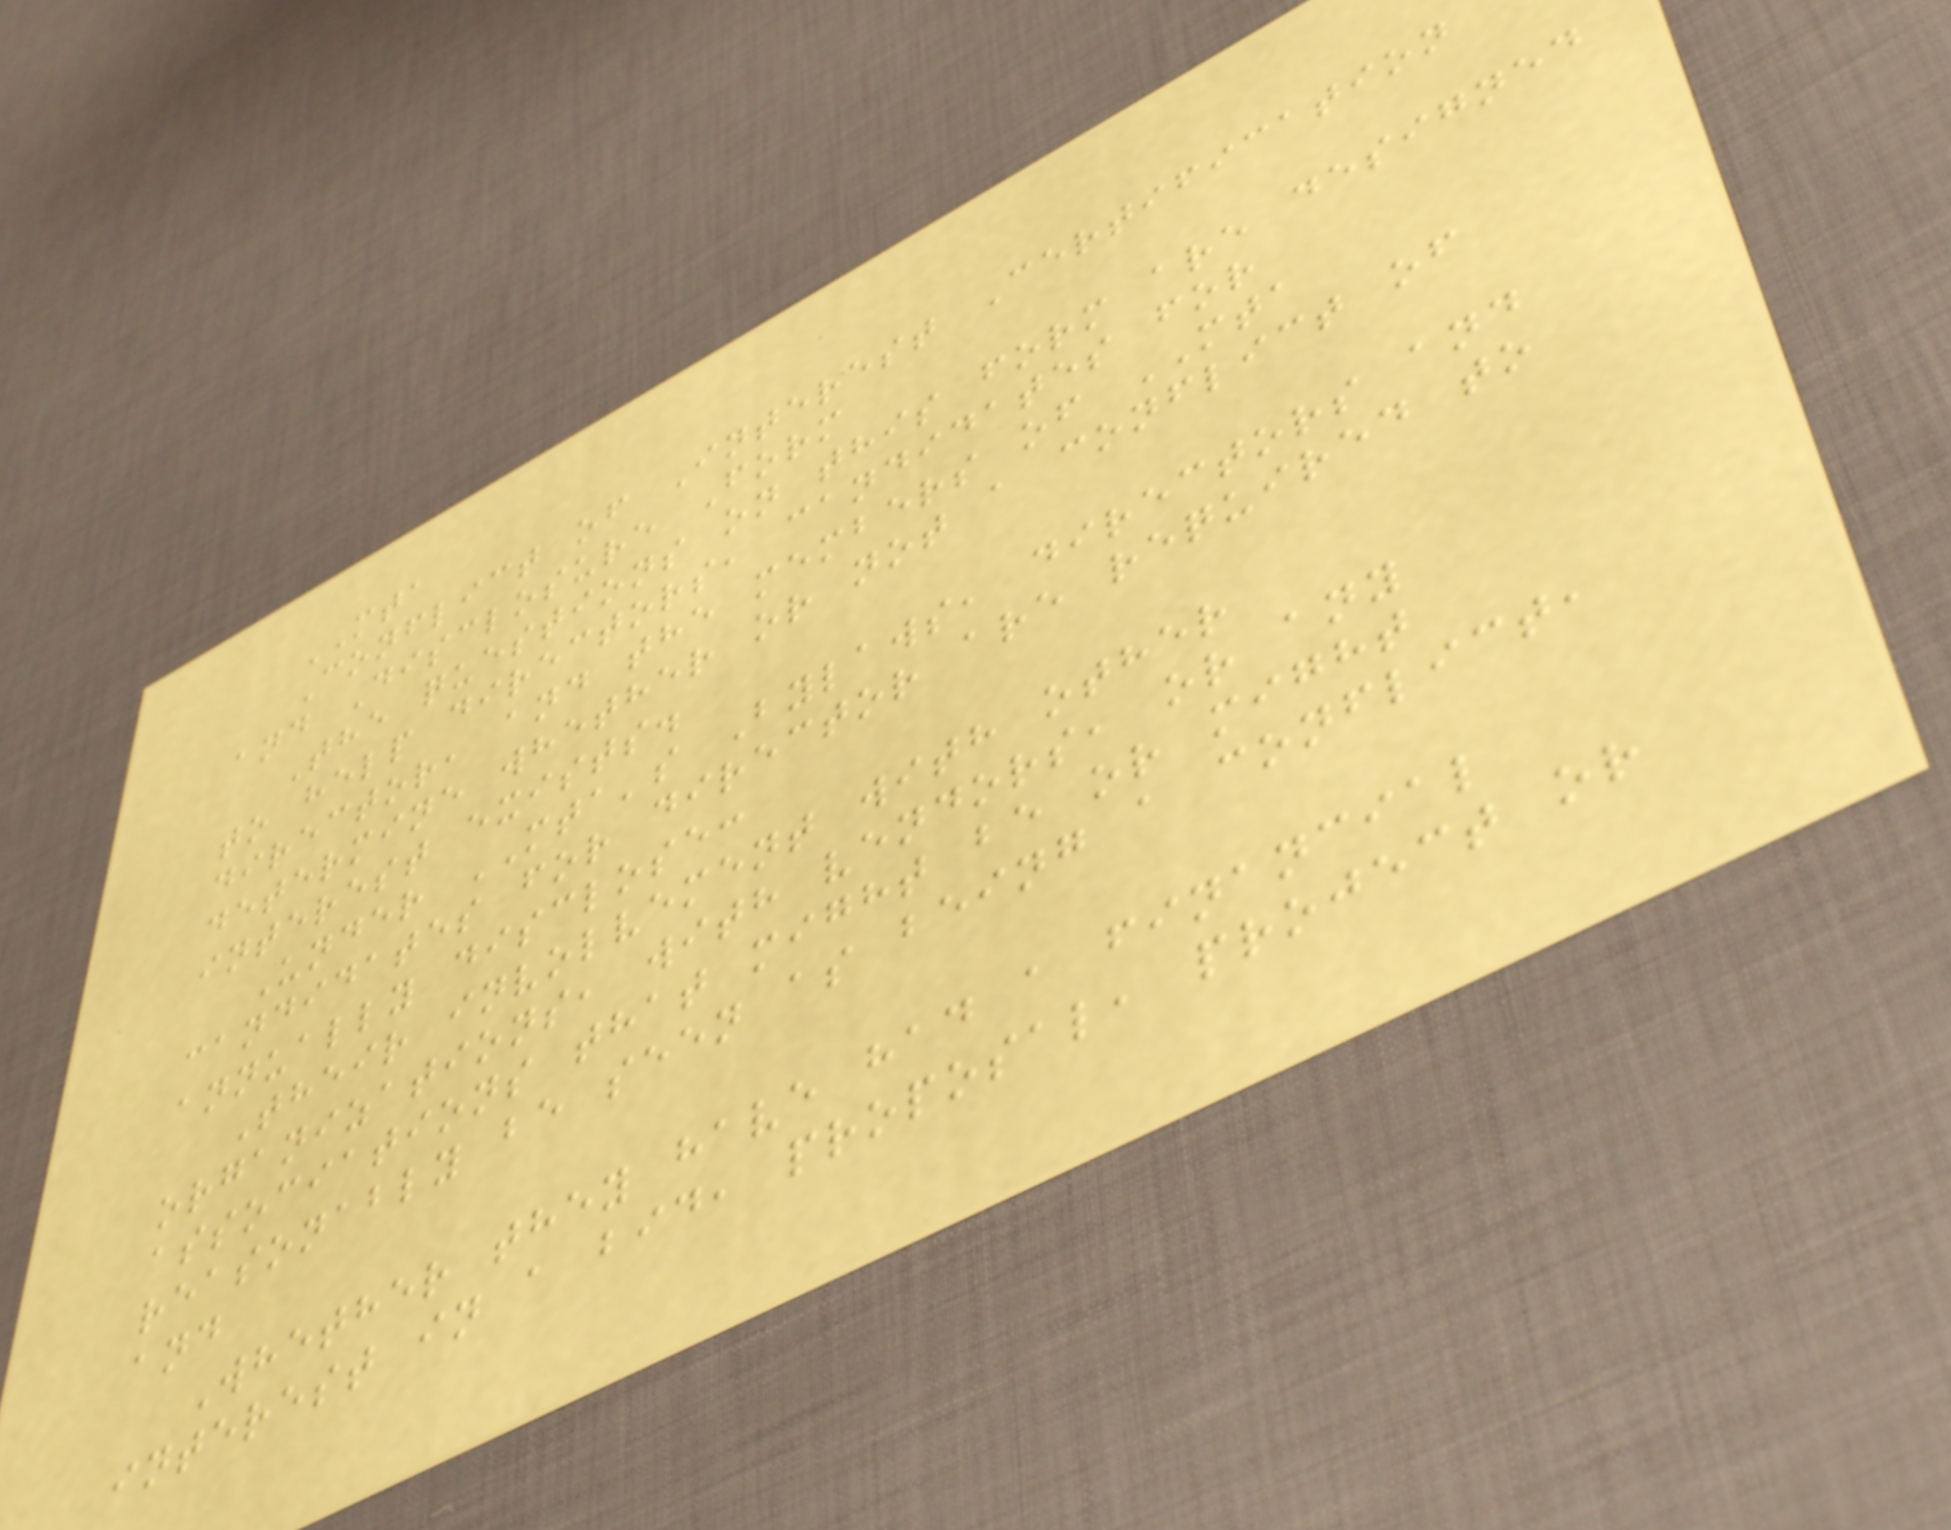MTA
Conflict of Interest Certification
and Disclosure Form
The questions on this form are designed
to help directors, candidates for
director, and the members of MTA
determine whether or not a conflict of
interest exists.
Under MTA's Bylaws, directors and
candidates for director are required to
annually disclose:
Their involvement with other
organizations, with vendors, or any
associations that might be or might
reasonably be seen as being a conflict,
and
Whether they have had a financial
interest in a bid, proposal, project or
